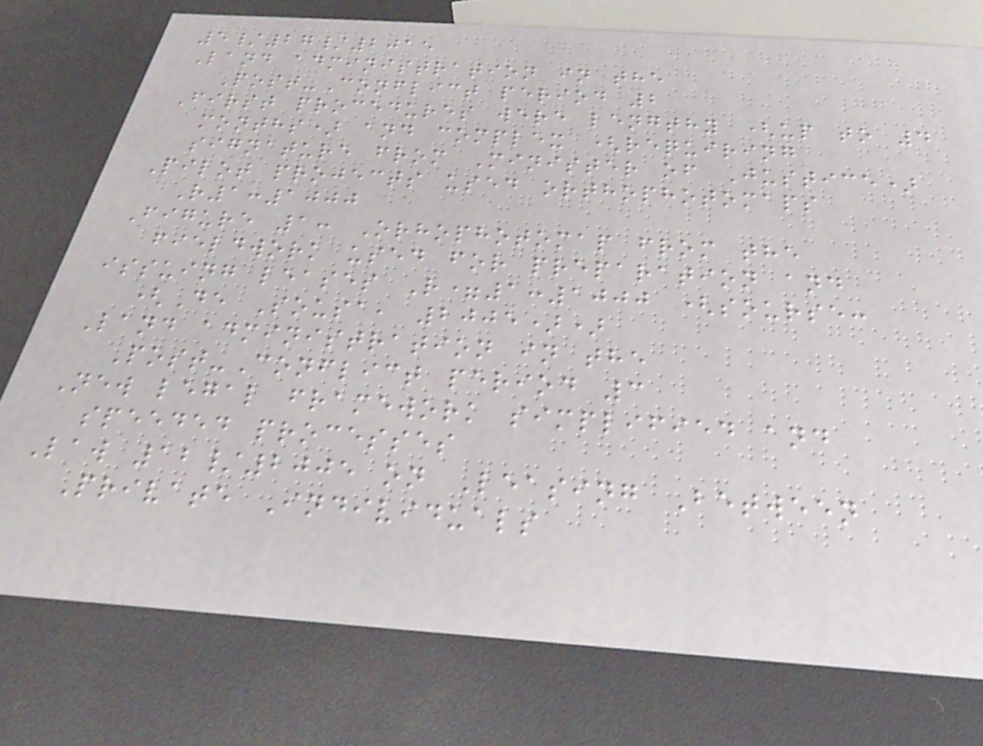5/27/2015
Land administration in the
Post-Conflict period 2
First procedures were lengthy (up to 4
months) and complex (requiring
signature from Minister of Justice)
Pilot projects used orthophotomaps
R1:1000
Figure 1: Orhophotomap from the
fieldwork used for preparation and
issuing leases R=1:1000 (sourse:
(De Sousa, 2005))
Land administration in the
Post-Conflict period 3
New legal framework simplified and
speeded processes
Law 12/2005 on Leasing Between
Private Individuals
